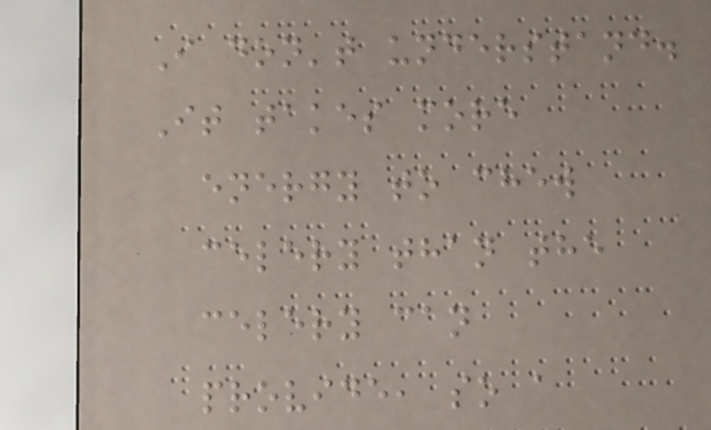I don't understand.
It takes more
energy to chew
celery than the
celery can
provide, so a
